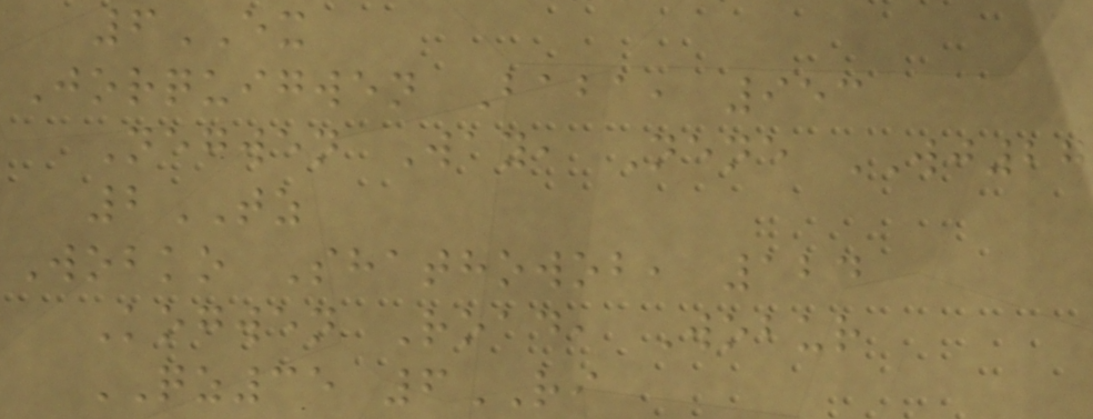6EX
Jorquigwen Baba, 953
Negwen Way, Nene WJ27
2TZ
Wobko Shathowob, 124
Kogwen Road, Wobur
QZ35 6RI
